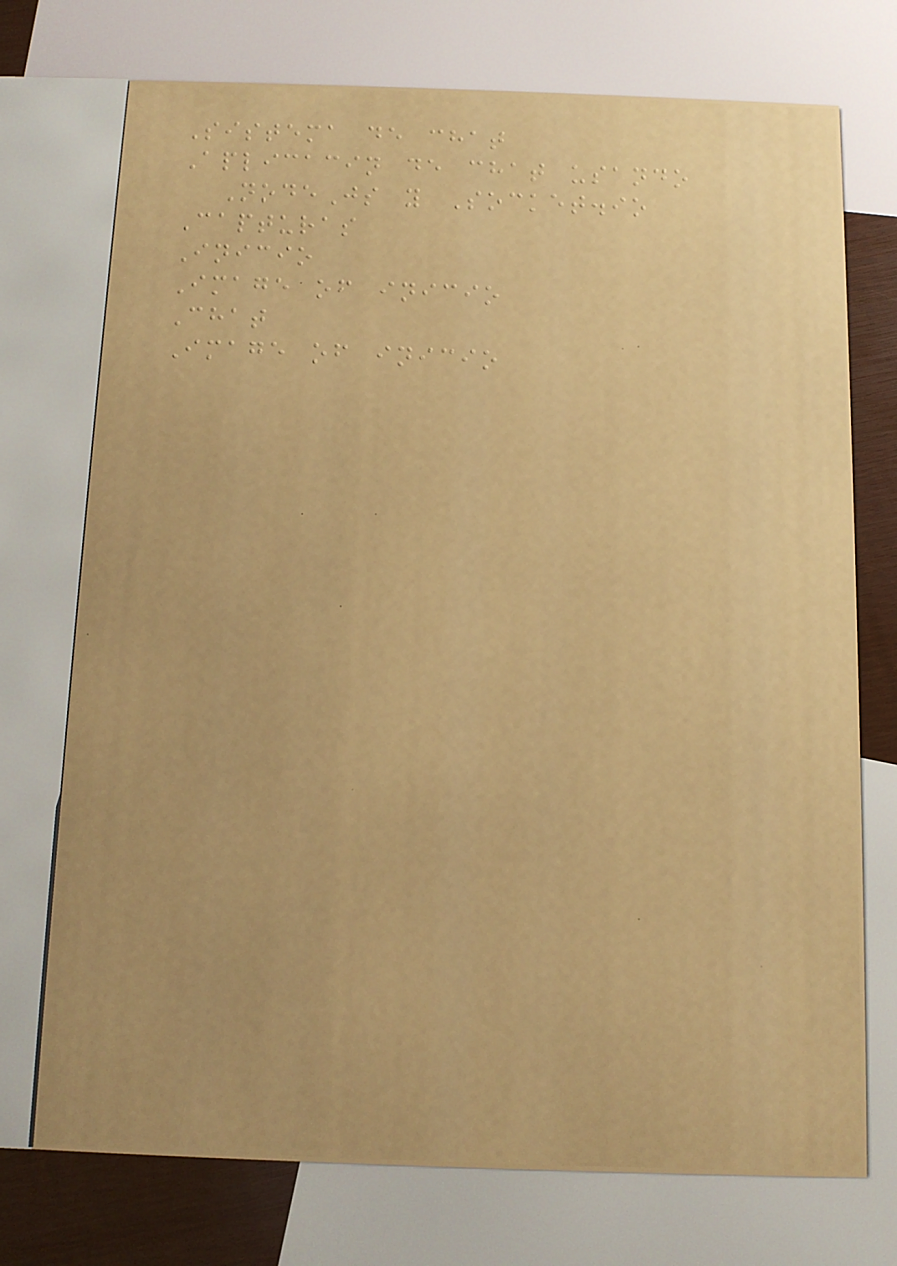Sistema de chat
Aplicacin de chat usando
NodeJs y Socket.io
Capturas
Inicio
Image of inicio
Chat
Image of inicio
